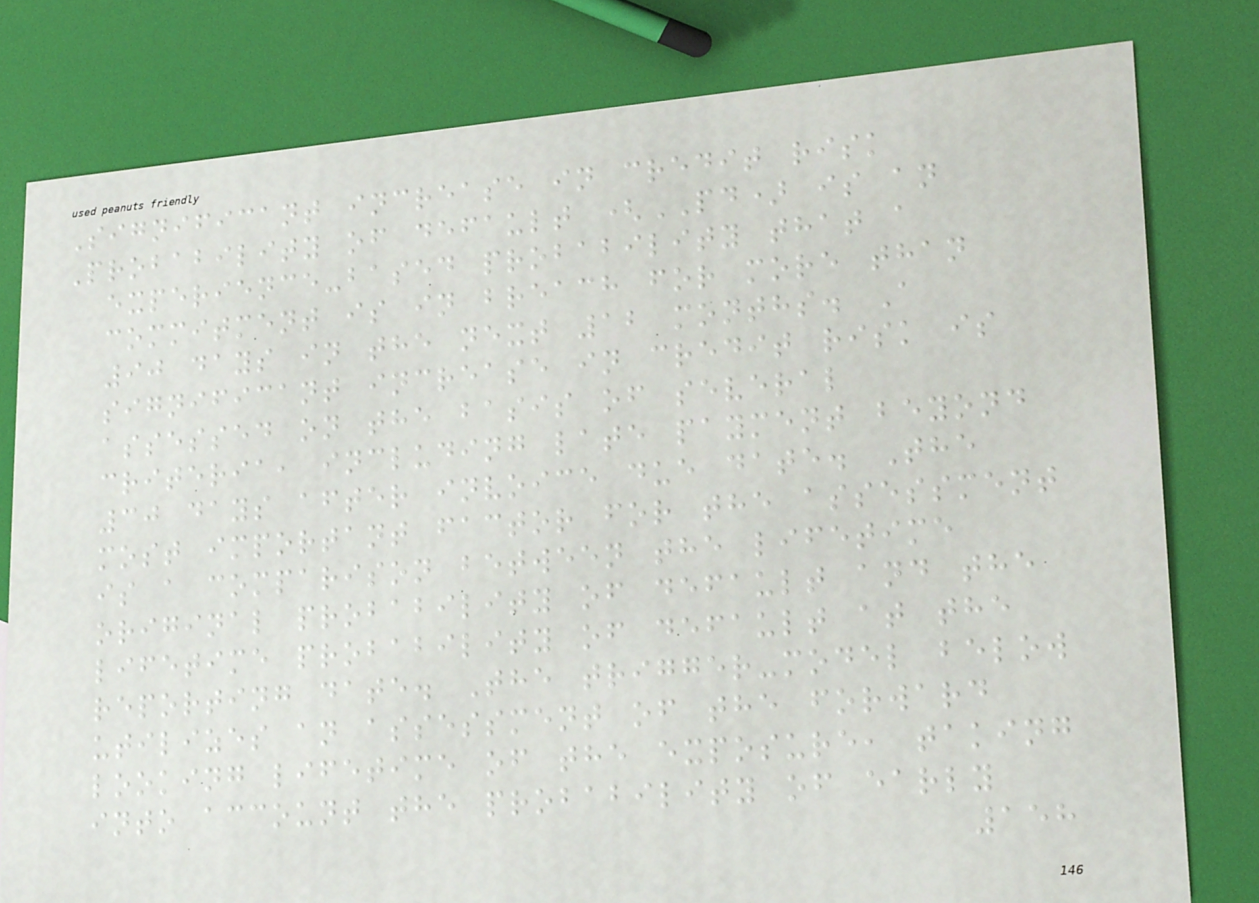Significant increase in credit risk
Probability of default (PD) is an
experience-based probability that a
commitment is in breach for more than
90 days in the next 12 months. A
significant increase in credit risk is
assessed on the basis of several
criteria, including late payment beyond
30 days after invoice due date. The
most important factor for the assessment
is a comparison between the lifetime
original probability of default and the
lifetime probability of default at the
reporting date. The trigger-model below
utilizes an assessment of the forward
looking lifetime of the exposure, taking
into account the probability of early
158
